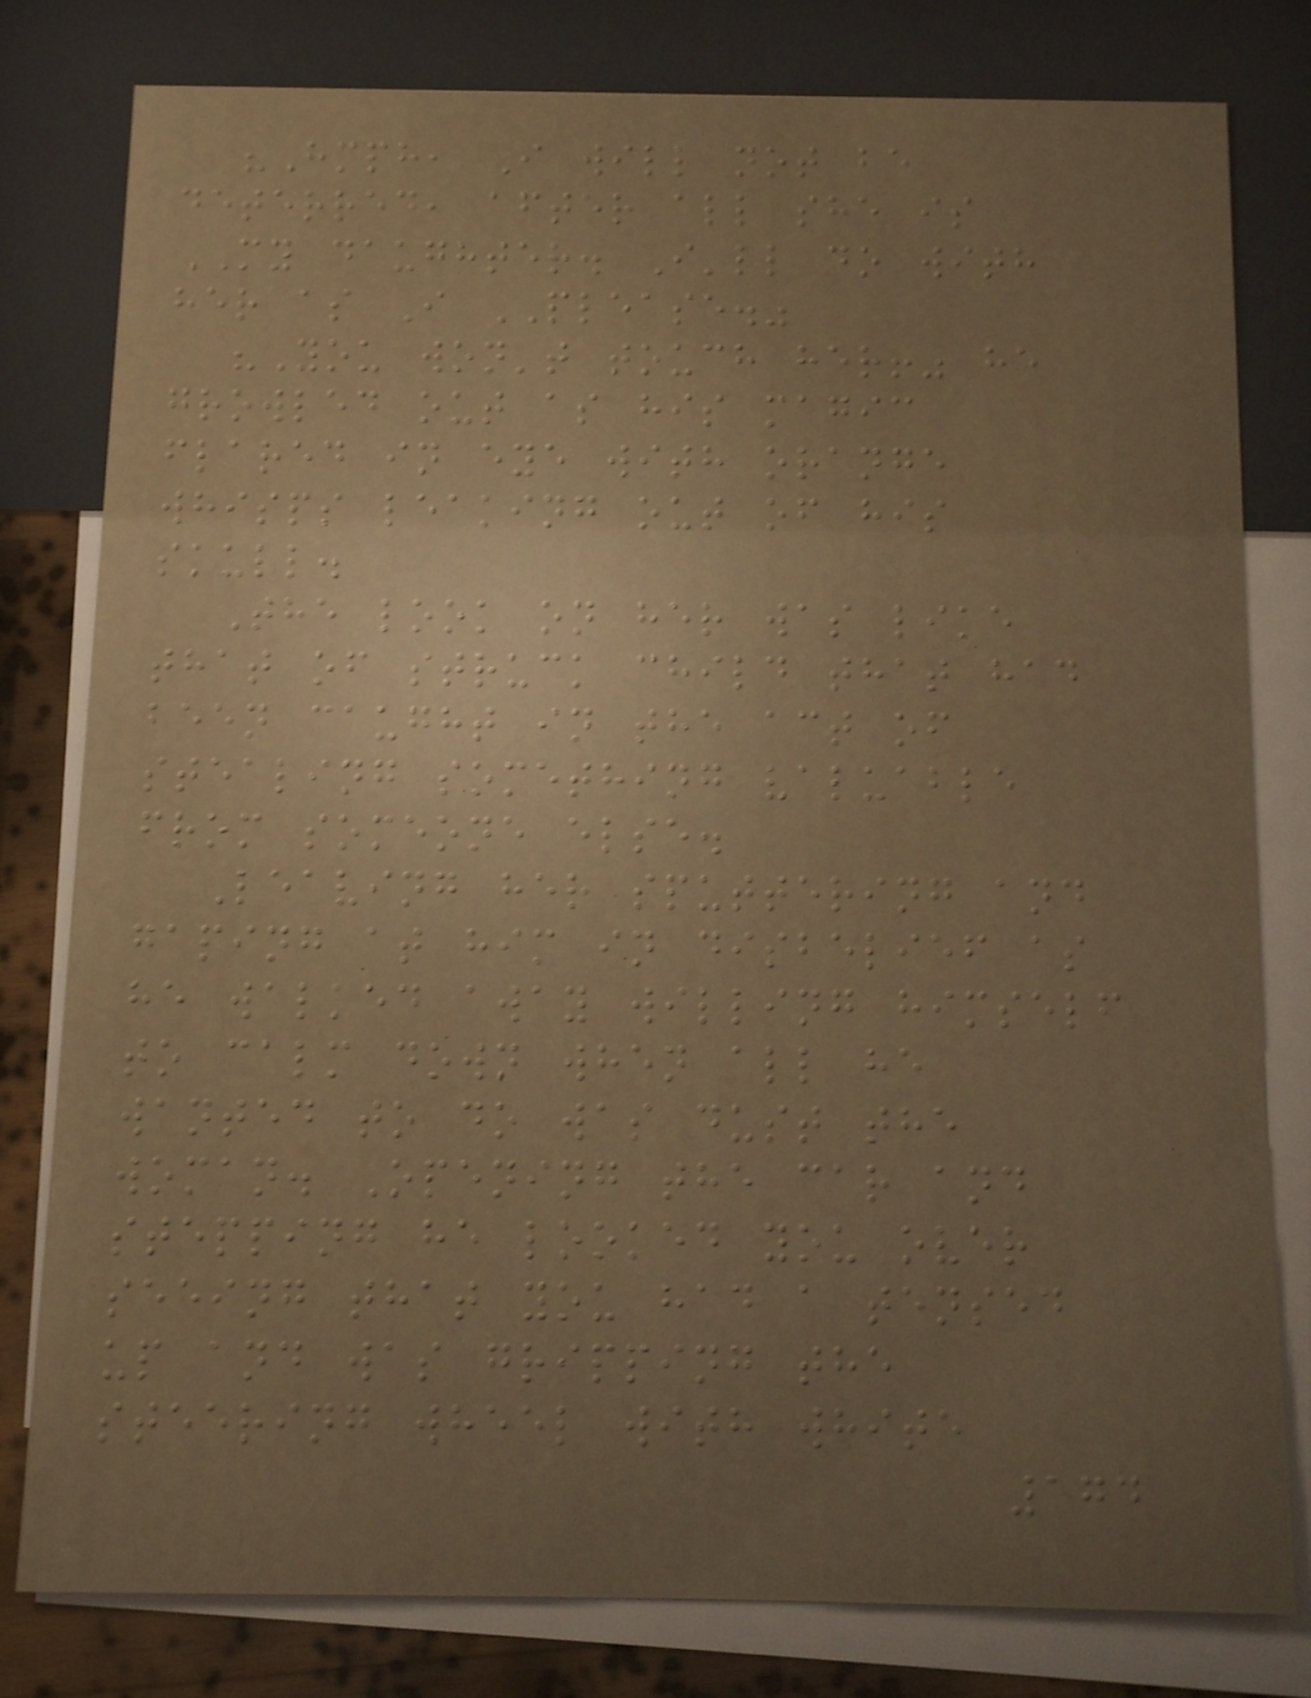"Hmph, I will not be
deterred, after all she is
MY daughter. I'll do with
her as I PLEASE."
"You won't touch her!" he
growled out as his magic
flared in eye with orange
whisps leaking out of his
skull.
The look on her was like
that of struck child that had
been caught in the act of
stealing something valuable
from someone else.
Leaving her sputtering and
gaping at him in disbelief as
he walked away willing himself
to calm down when all he
wanted to do was dust the
woman. Opening the car and
stepping he looked you over
seeing that you had a tensed
up and was gripping the
steering wheel with white
174
